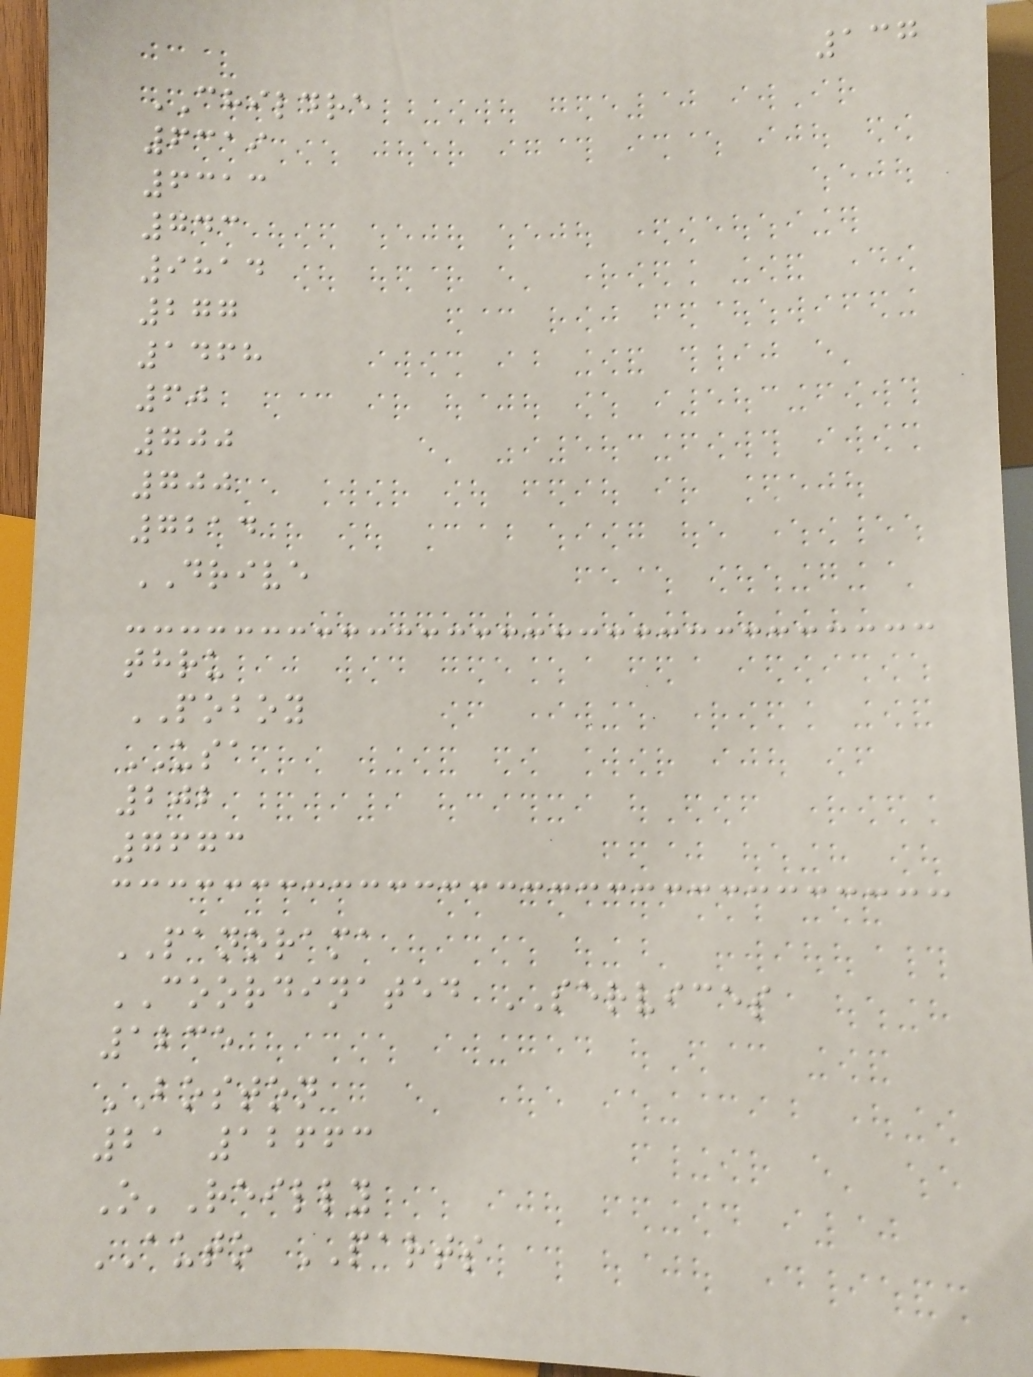137
CHILDRE
6319
6313
743
9814
277
1468
60
700
700
7214
DRIVE
thru
POBOY
USA
202
7673
PANORAMA
COORDINATED SERVICES
1235
BOSTON
21 12663
O'Reilly
AUTO PARTS
